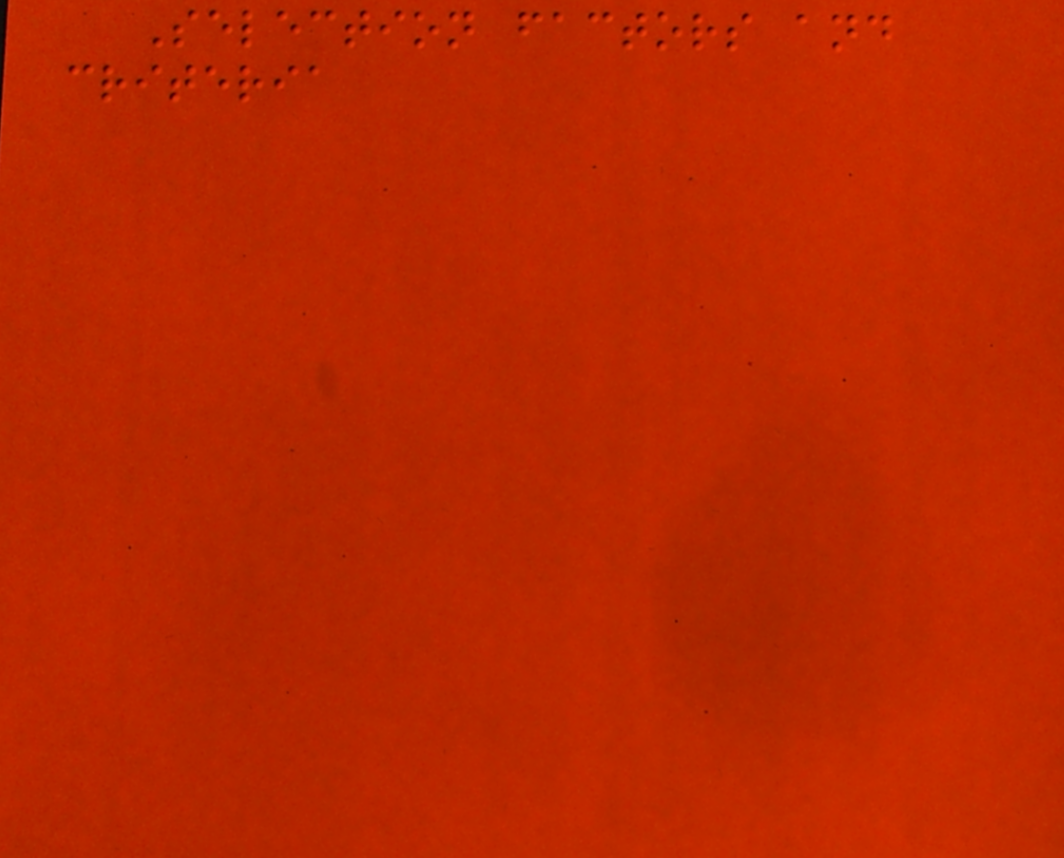Selection factors and
criteria
